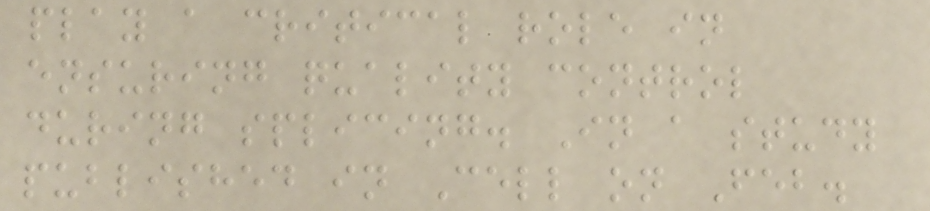play a critical role in
ensuring quality control
during splicing. In a study
published in Cell on Feb.
